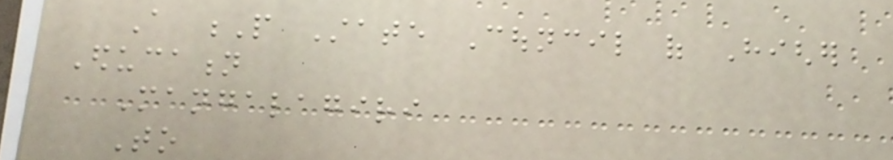A P State Council of Higher
Education
Mangalagiri
To
